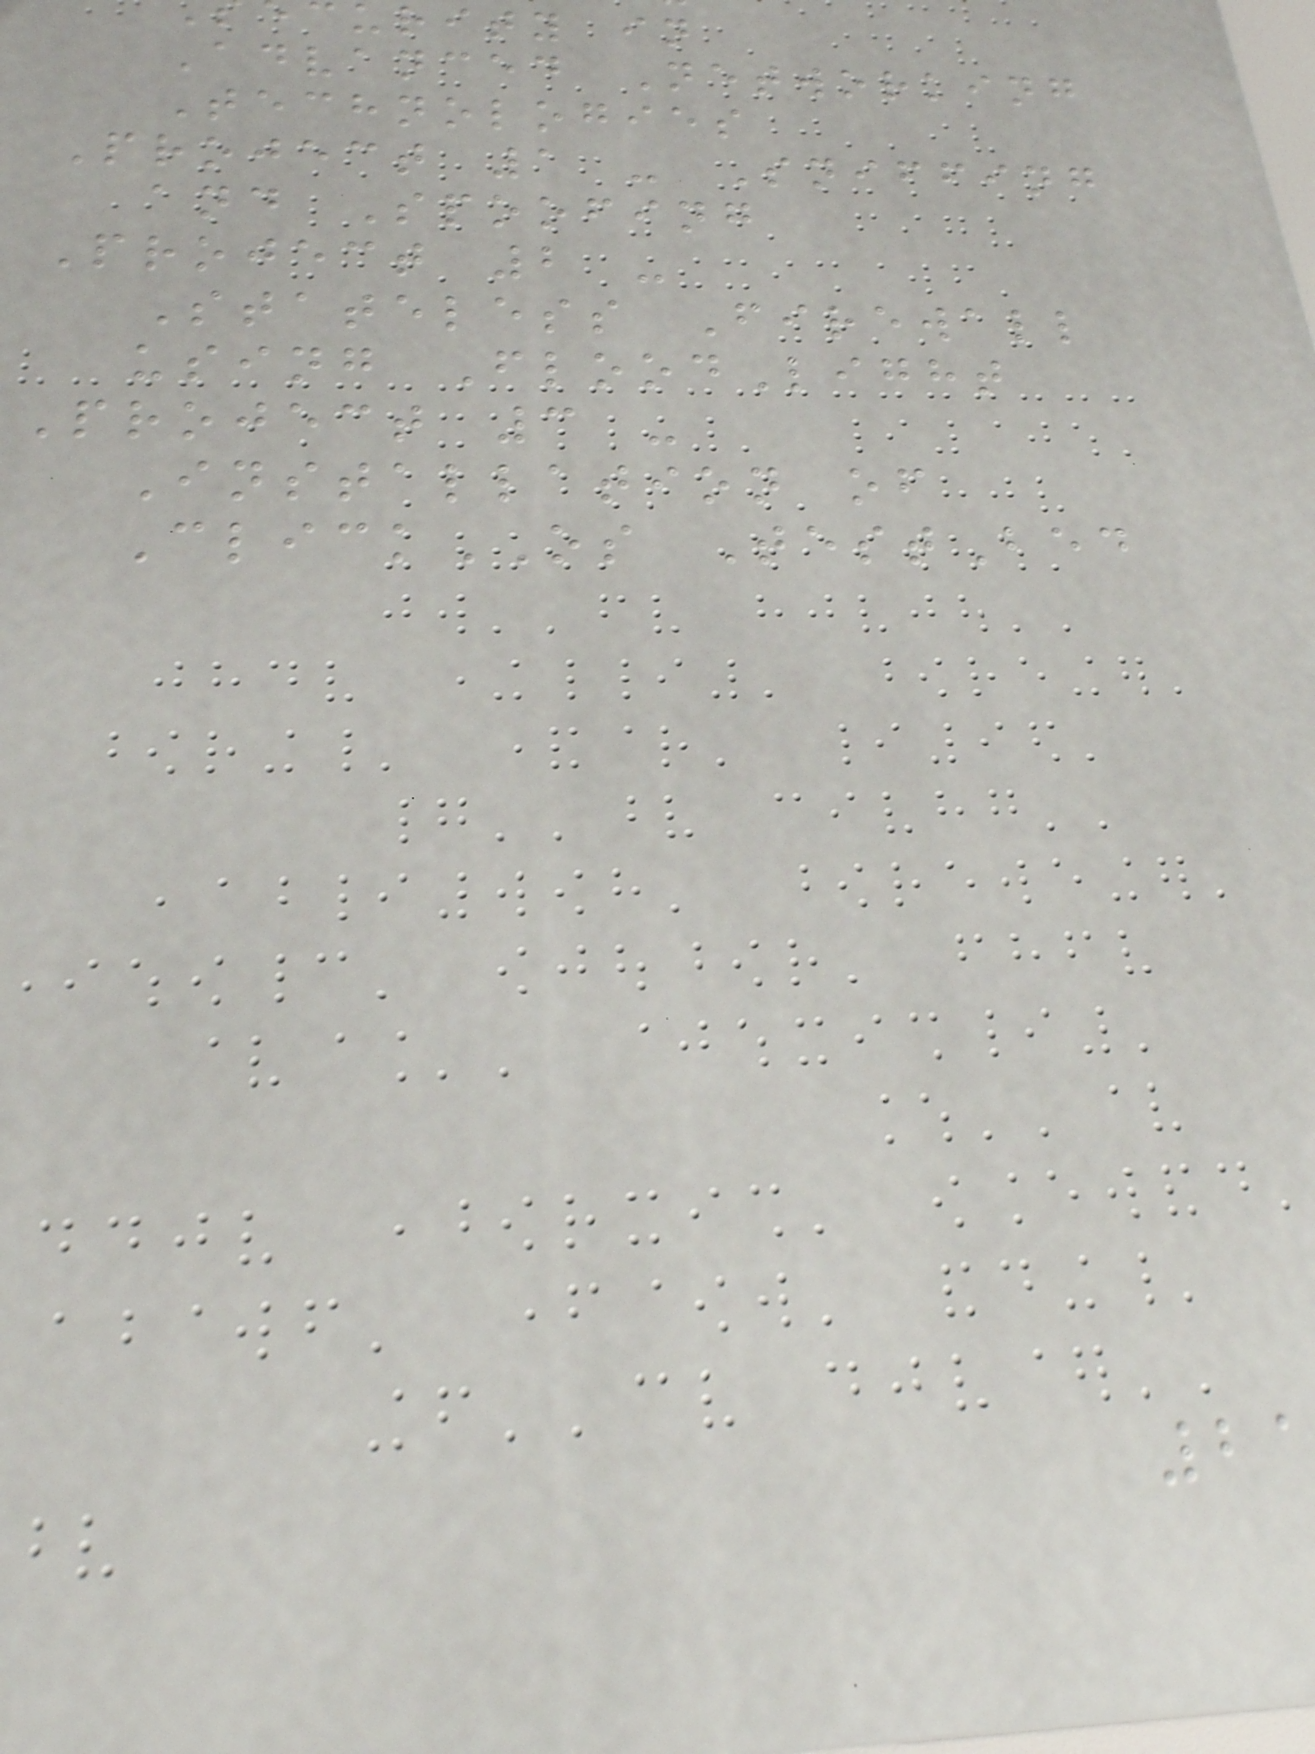urity in
Advanced Networking
Technologies
Project 1 - Sniffing
and Spoofing
Project 2 -
Stateless Firewall
using FloodLight
Project 3 -
Installation of
ClickOS TestBed
